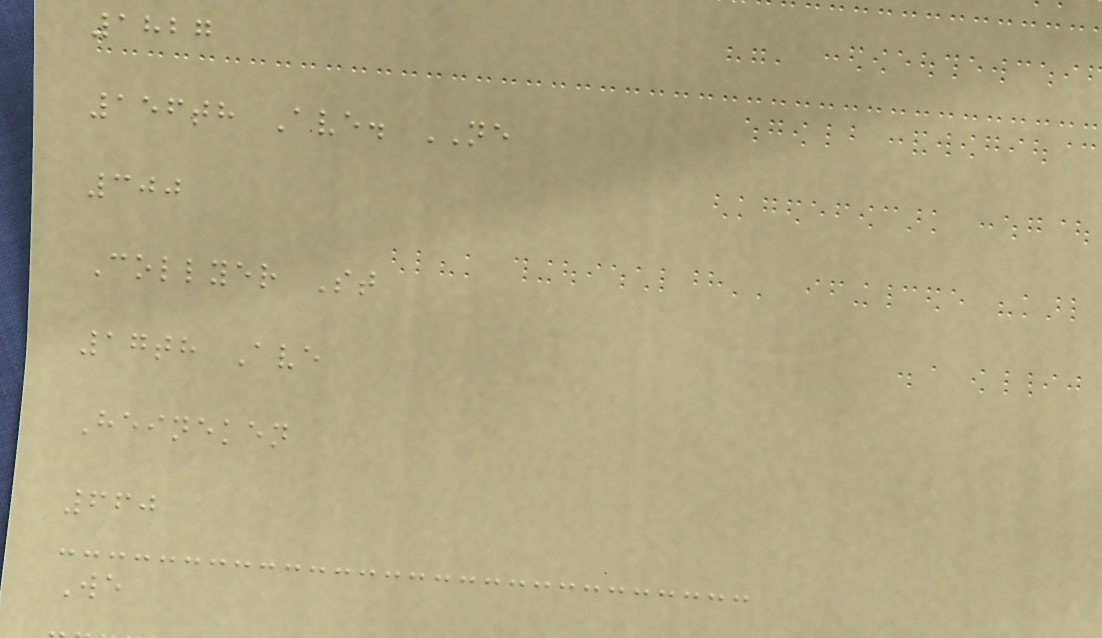1827
156th Ave. NE
300
Collyer St
17th Ave
Heineken
660
We
